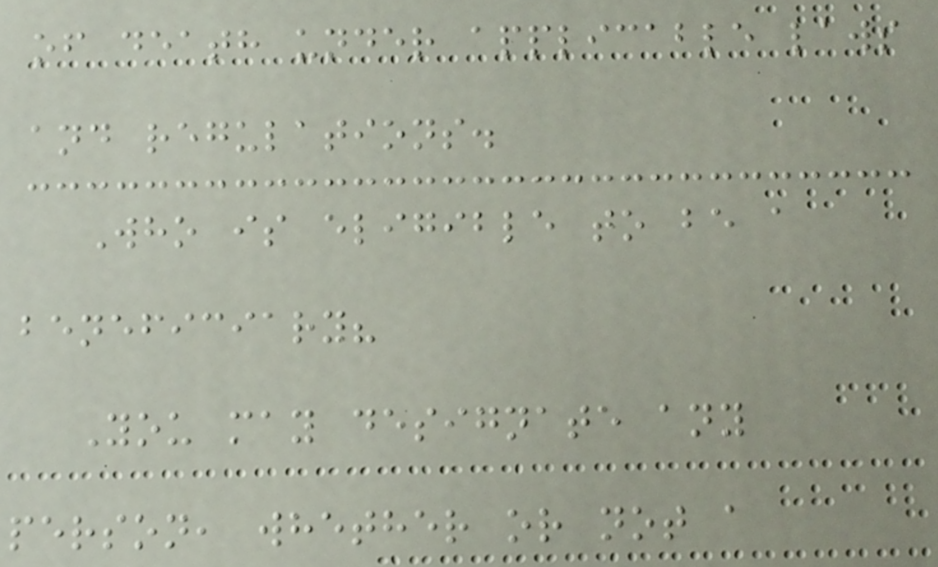of death under applicable laws
and regulations.
Who is eligible to be a
beneficiary?
You may designate any
person, whether or not a
